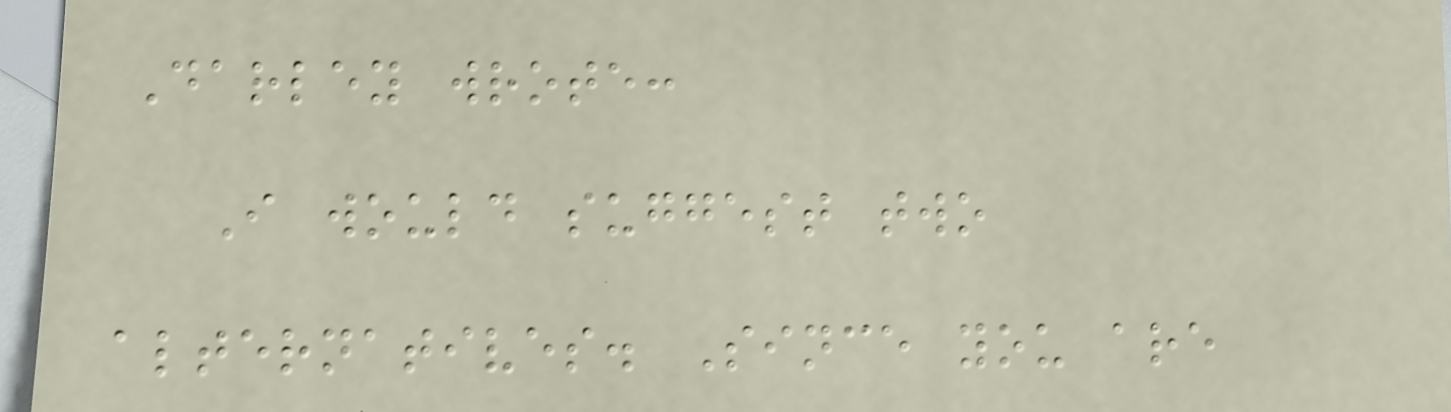Darley wrote:
I would suggest two
alternatives. Since you are
